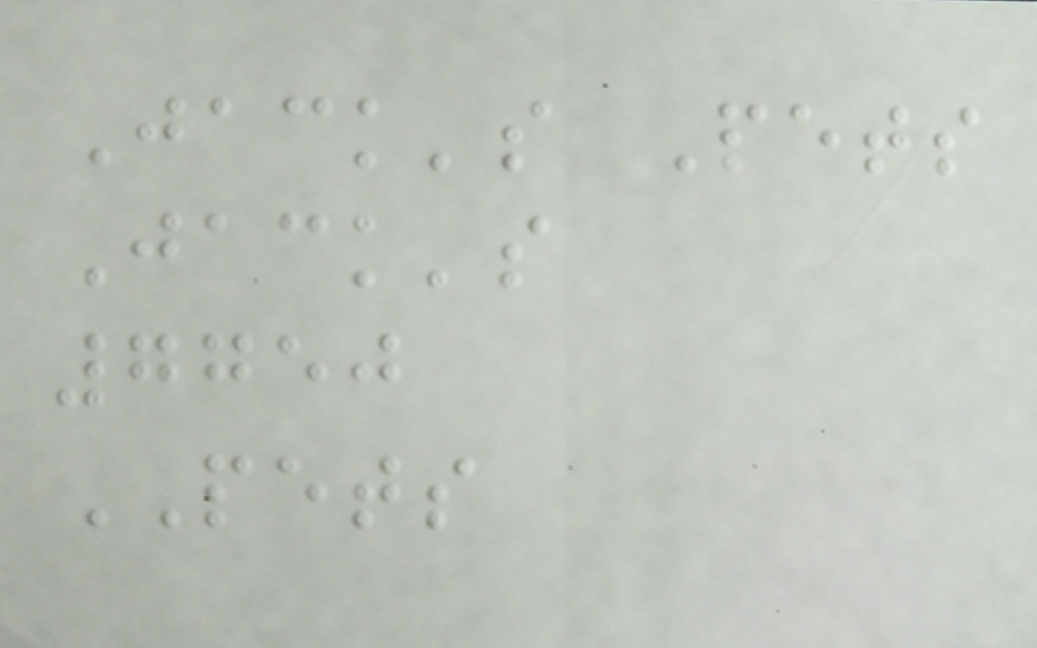Jack's Pets
Jack's
7750
PETS
